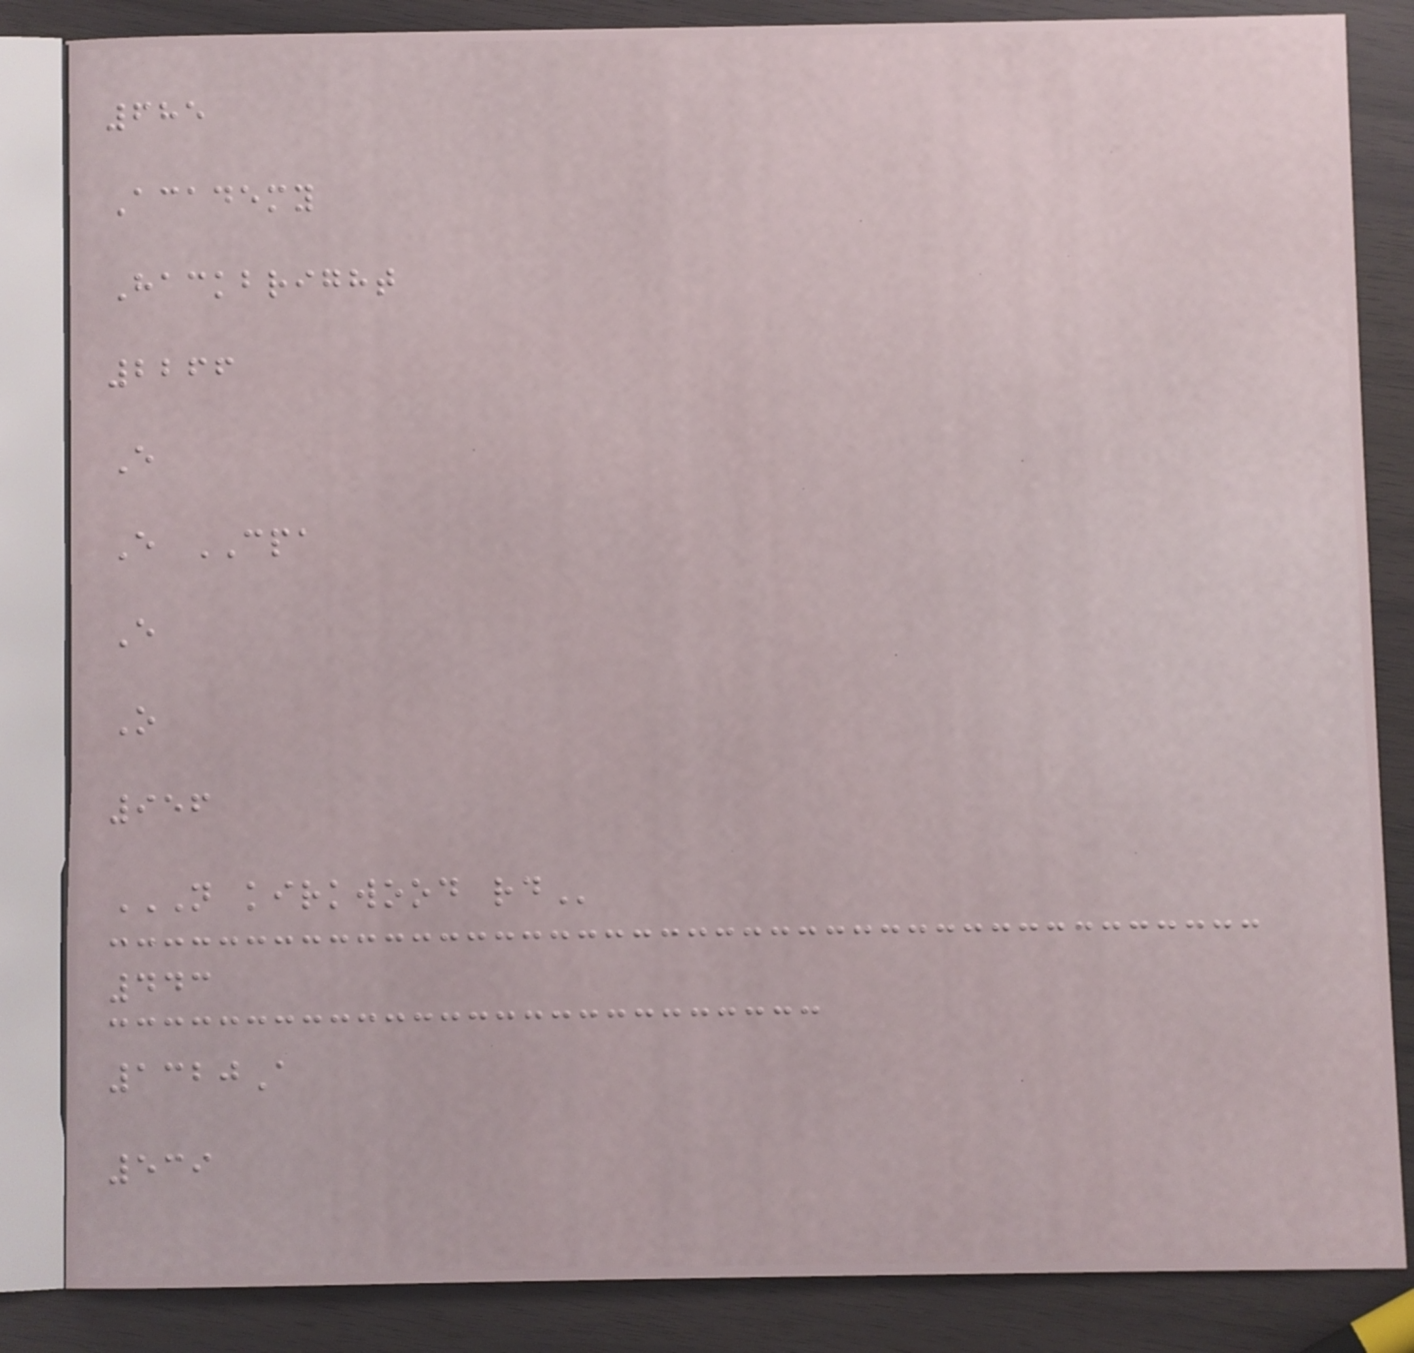685
Academy
Hackbright
2266
E
E CPA
E
O
956
N KIRKWOOD RD
443
1320A
539
